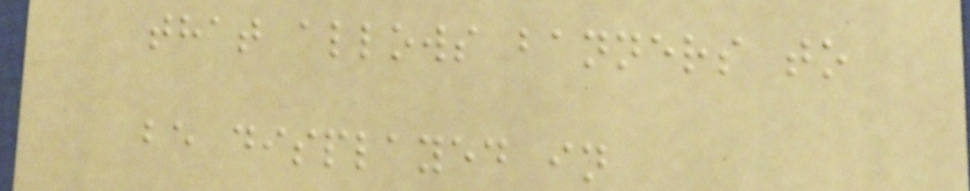that allows banners to
be displayed in
